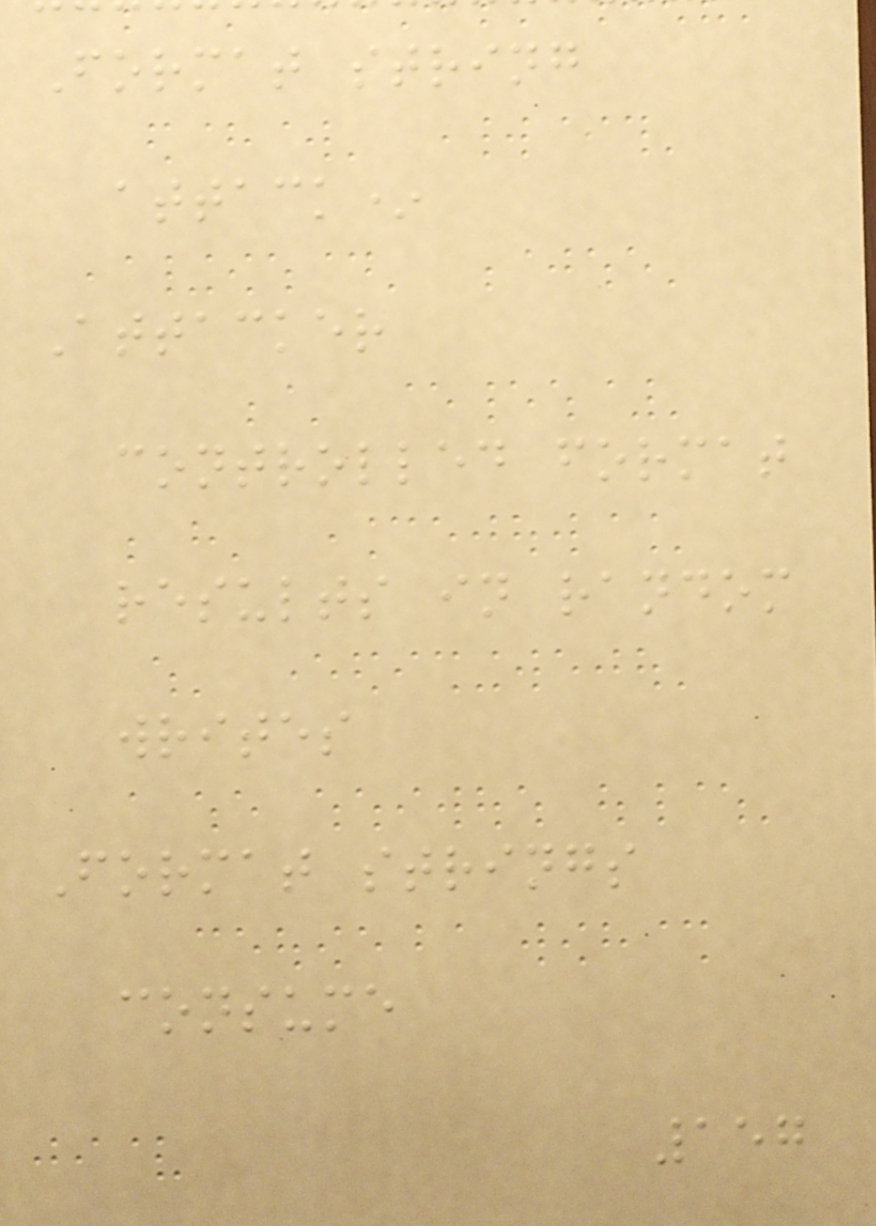Format string
attack*
Attacker
controlled format
results in random
writes
Format strings
consume
157
